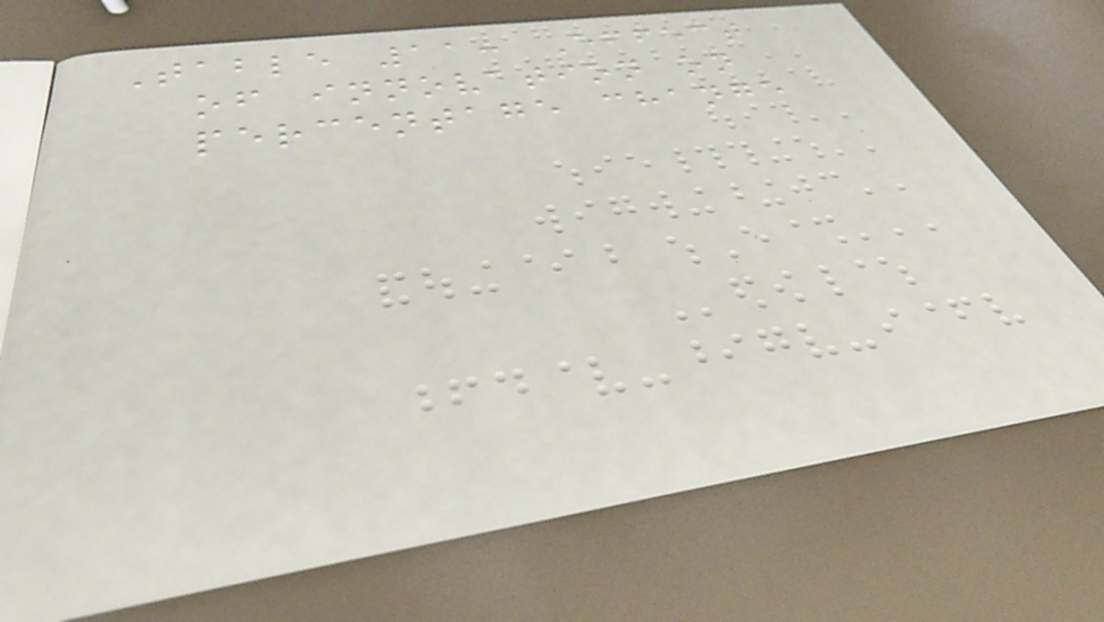Table 11: Effect
of innovation on
percentage change
